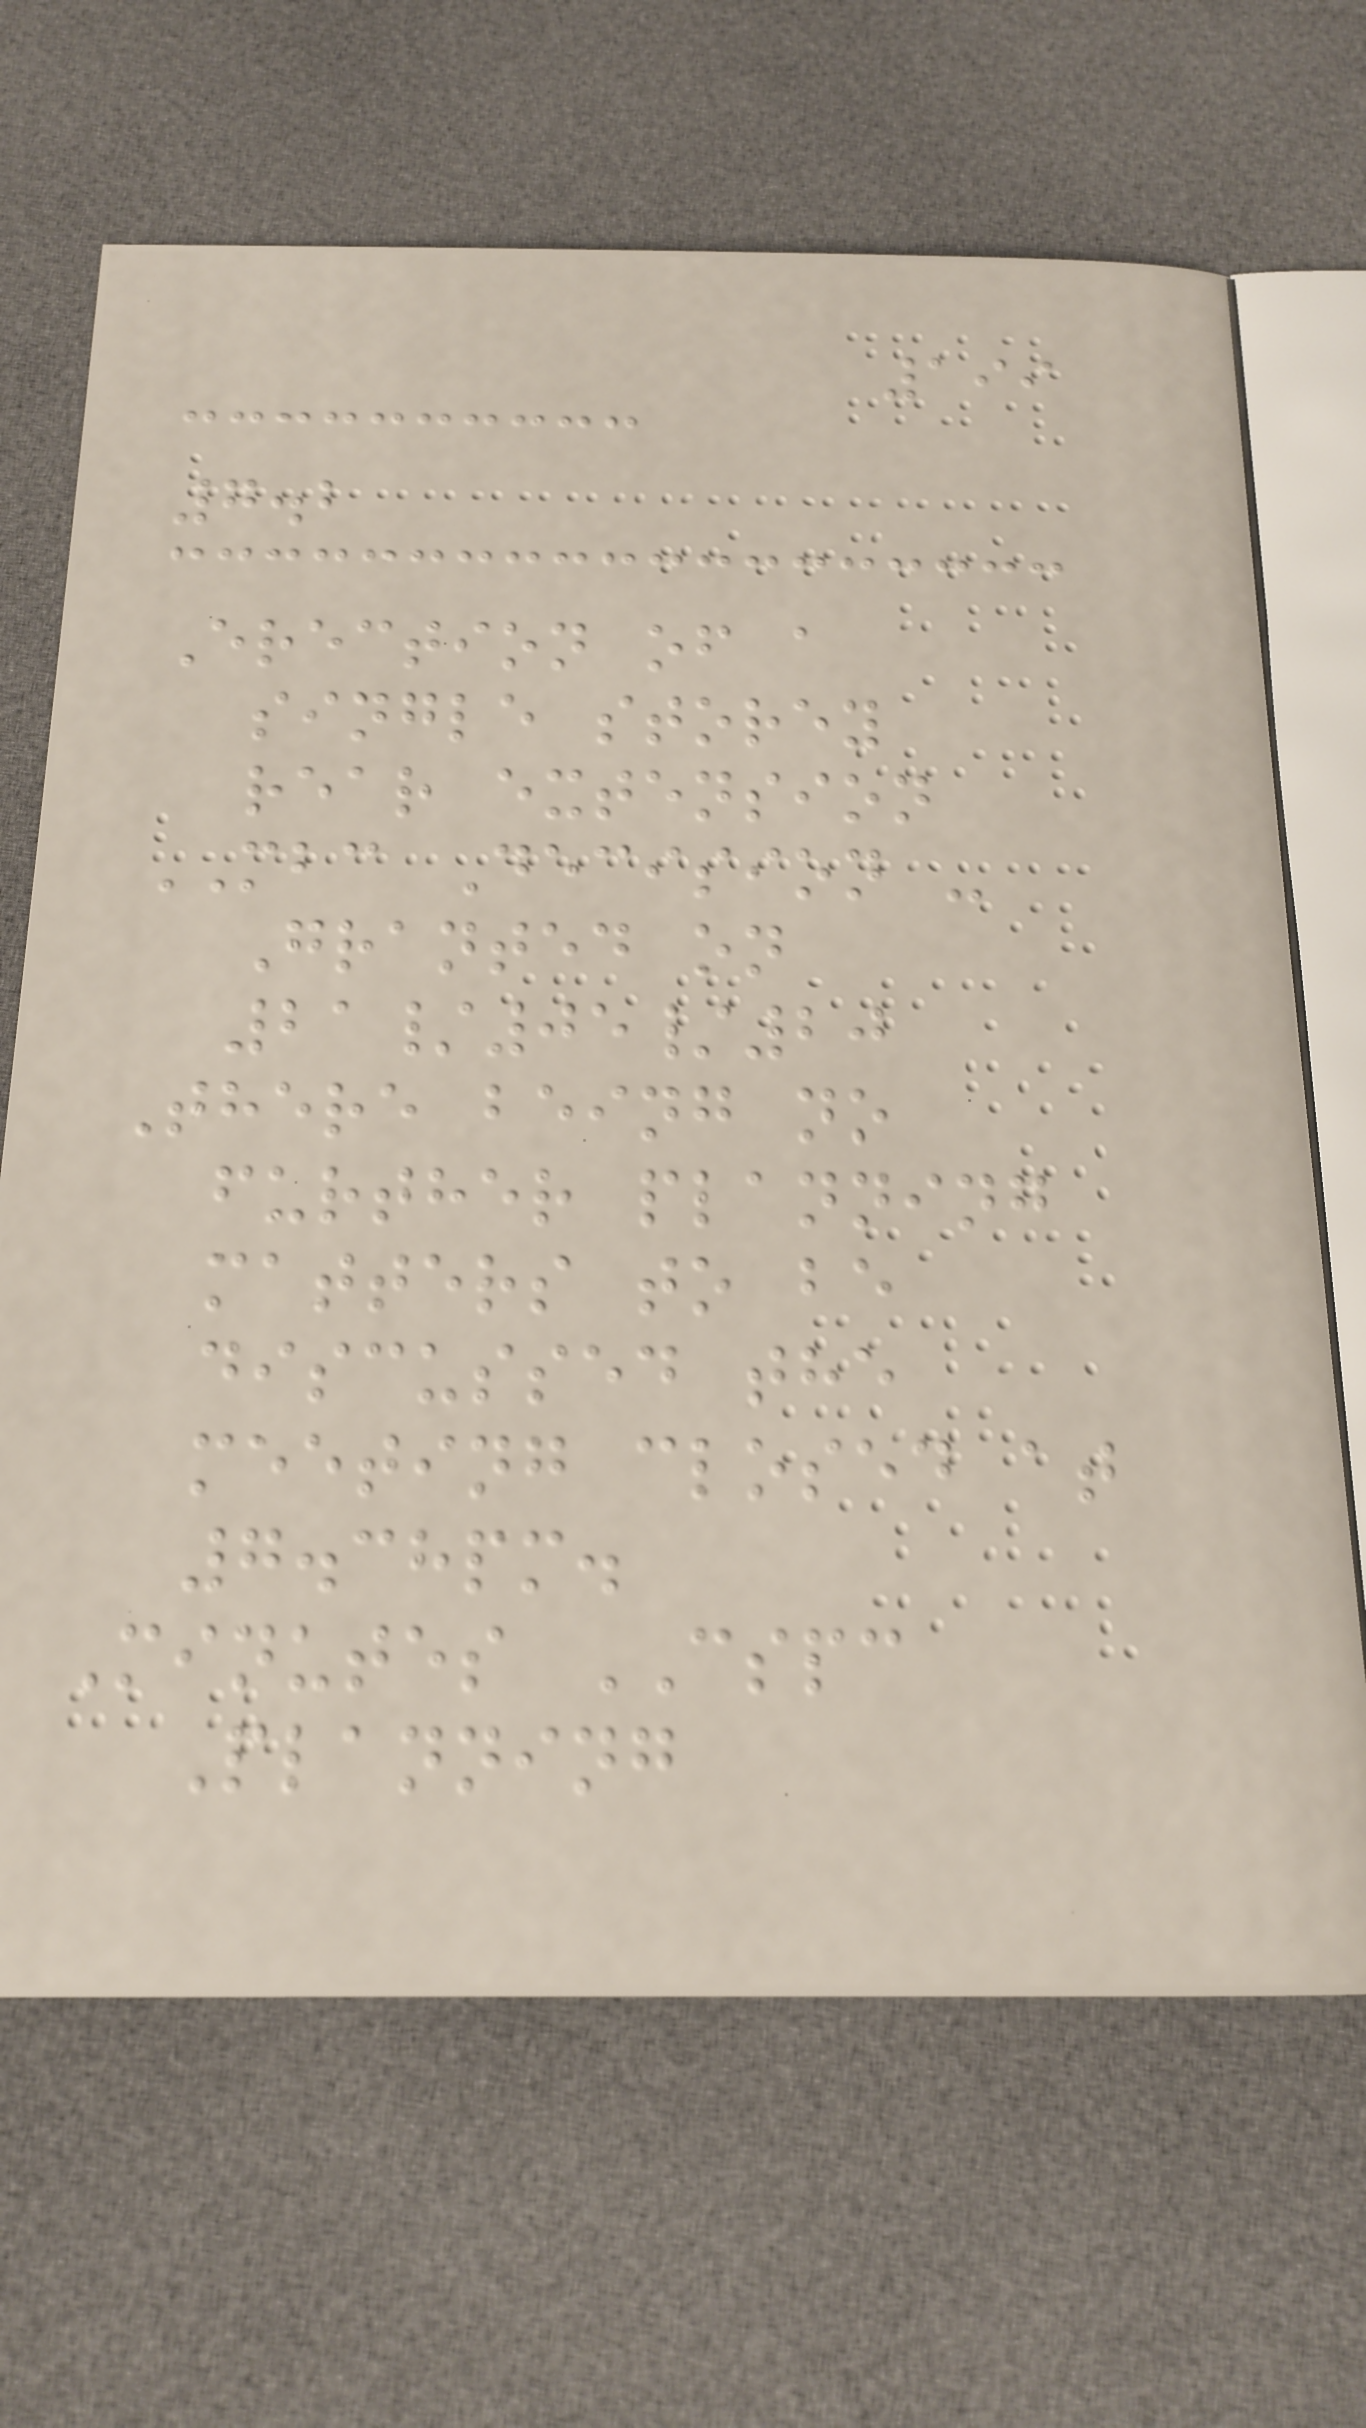199
7.2
Erection of a
single storey
rear extension
MBC Decision -
Granted on
21/05/20
There being no
further planning
matters to be
discussed the
meeting closed at
7.38pm.
Minutes CSPC
Planning
